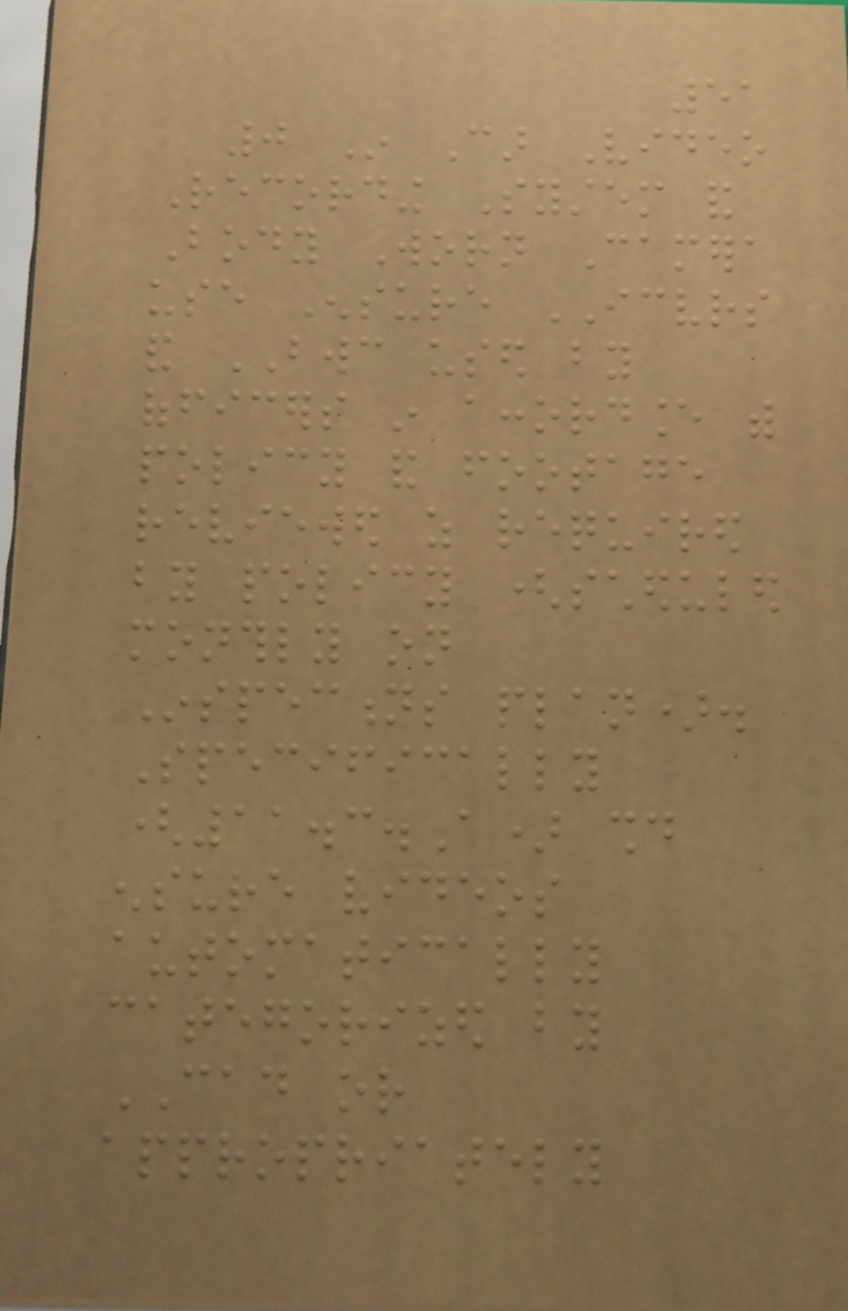51
0 In Car Video
Recording System and
Body Worn Camera
use Ensure ICVRS
and BWC used by
officers in accordance with
policy and footage
reviewed as required
by policy (scheduled
monthly on
Inspections plan).
Specifically
(11.3.A) should
ensure videos
automatically
categorized by
CAD or
appropriately
